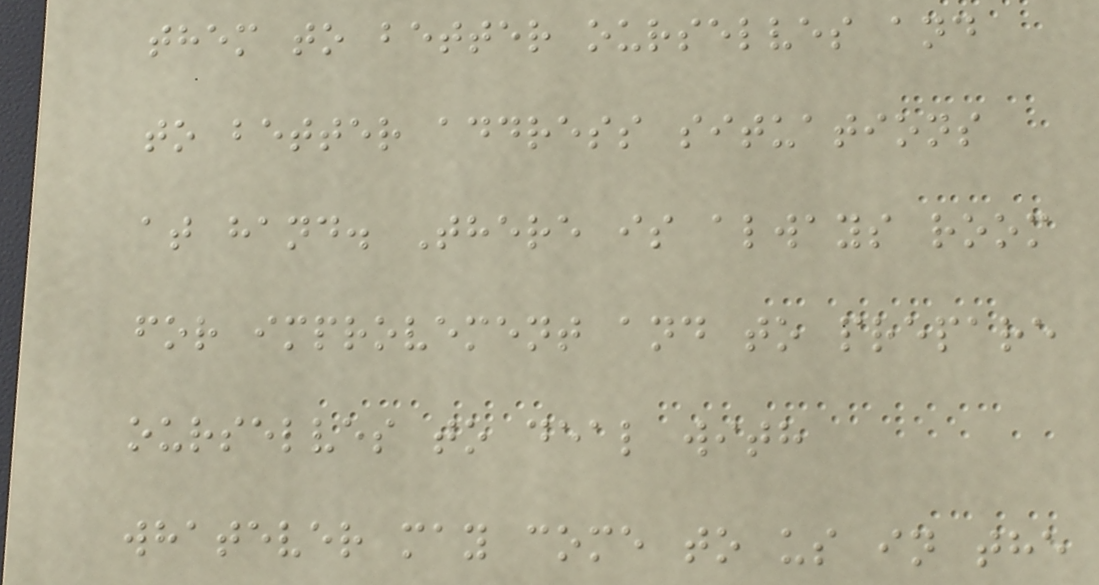them to better ourselves and
to better address situations
at hand. There is always room
for improvement and to prepare
ourselves to deal with
whatever may come to us in the
